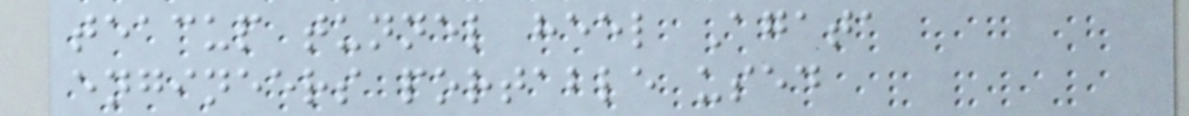teacup tunnel heel Agata
engineers portable used
